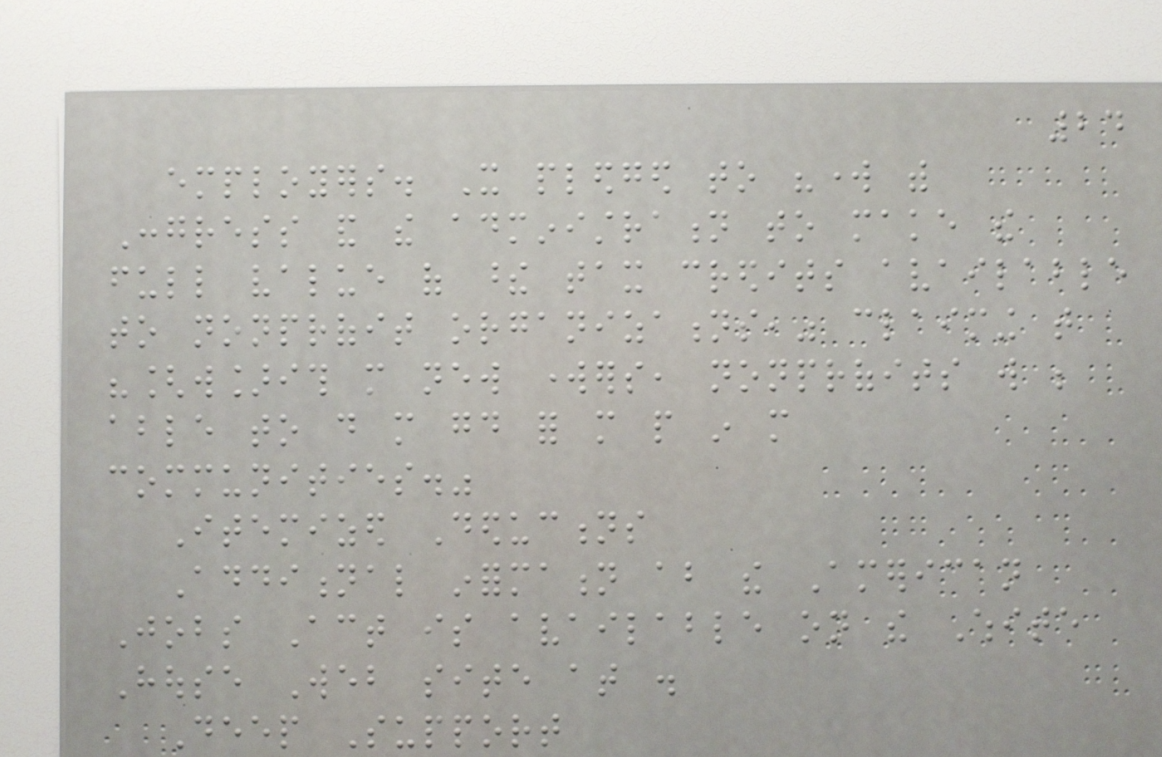24
employers. It pledged to "work with
Congress and the administration to make the
full value of these tax credits available
to nonprofit organizations," claiming that
"[w]ith more new workers, nonprofits will be
able to do more good for more people in more
communities."
Itemized Deductions
Additional information about the American
Jobs Act is available on the White
House Web site at .
Deep Support
